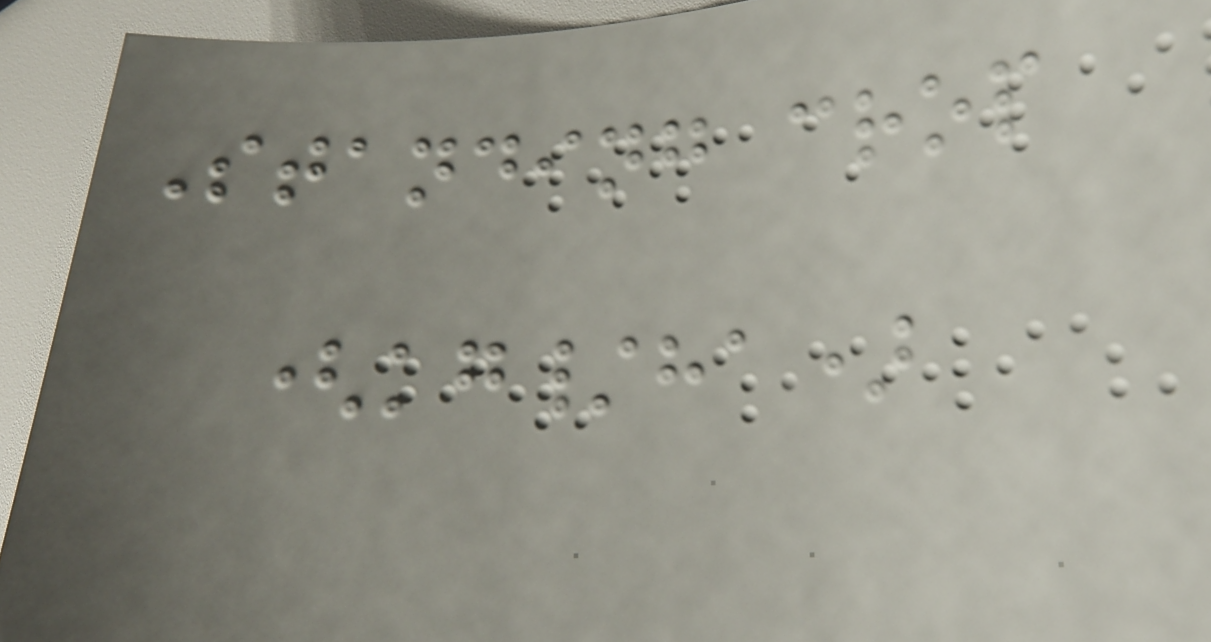Standing crop
(kg/ha)
